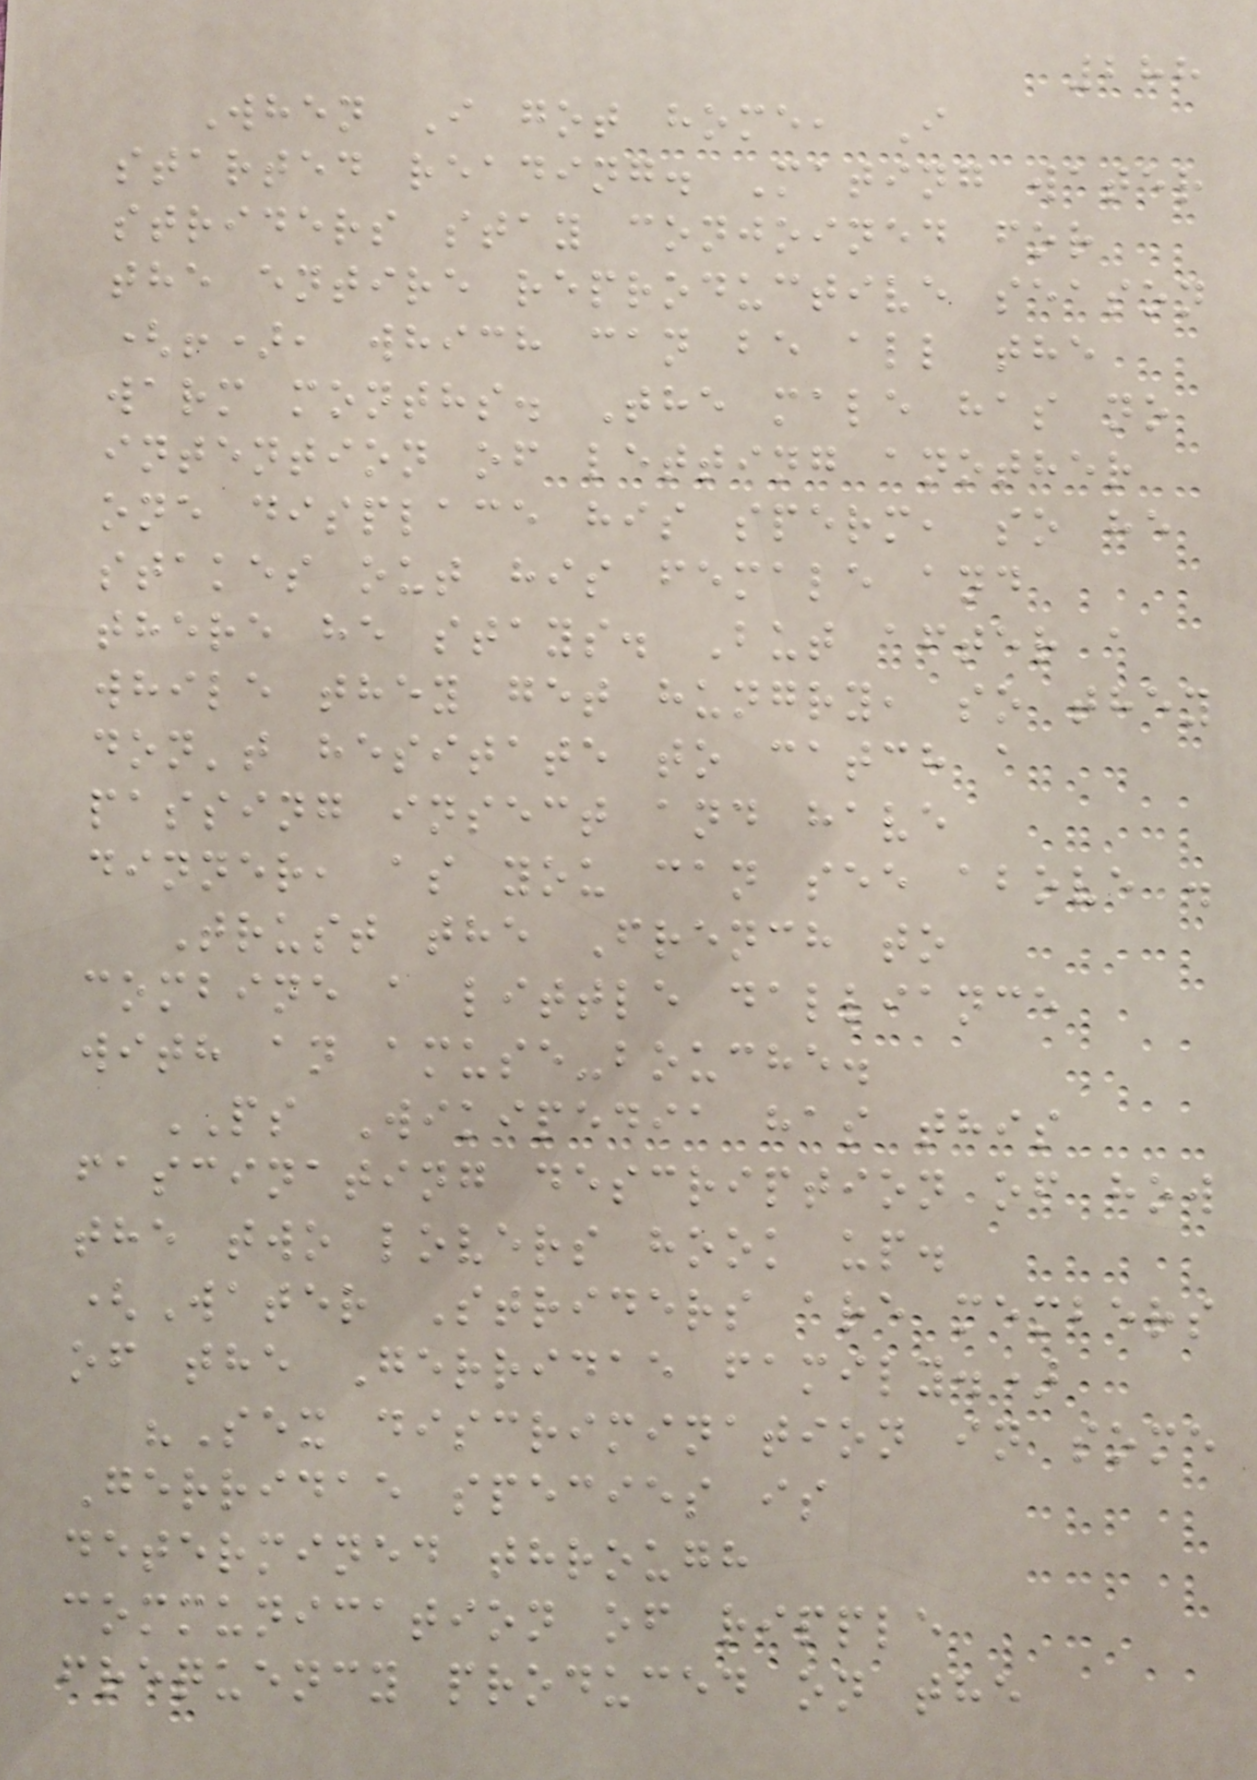288
When I got home, I
started reading. Mating water
striders stay conjoined for
the entire reproductive season
(!), which can be all the
warm months. The male has no
intention of letting another
one displace his sperm, so he
stakes out his female and
there he stays. But after a
while they get hungry, so they
don't hesitate to catch a
passing insect and have
dinner, as you can see above .
Trust the French to
combine a little dalliance
with an amuse-bouche.
PS Wikipedia has this
fascinating description of how
the two lovers hook up.
(Water Striders are members
of the Gerridae family.)
"Sex discrimination in some
Gerridae species is
determined through
communication of ripple
frequency produced on the
